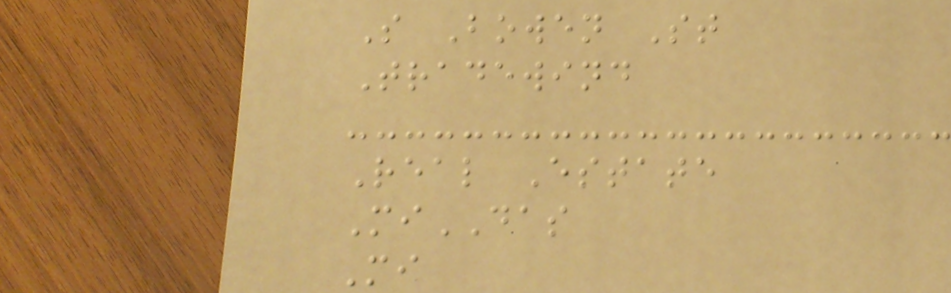S Bowen St
Tradewind
Real Estate
MiDAS
Mi
